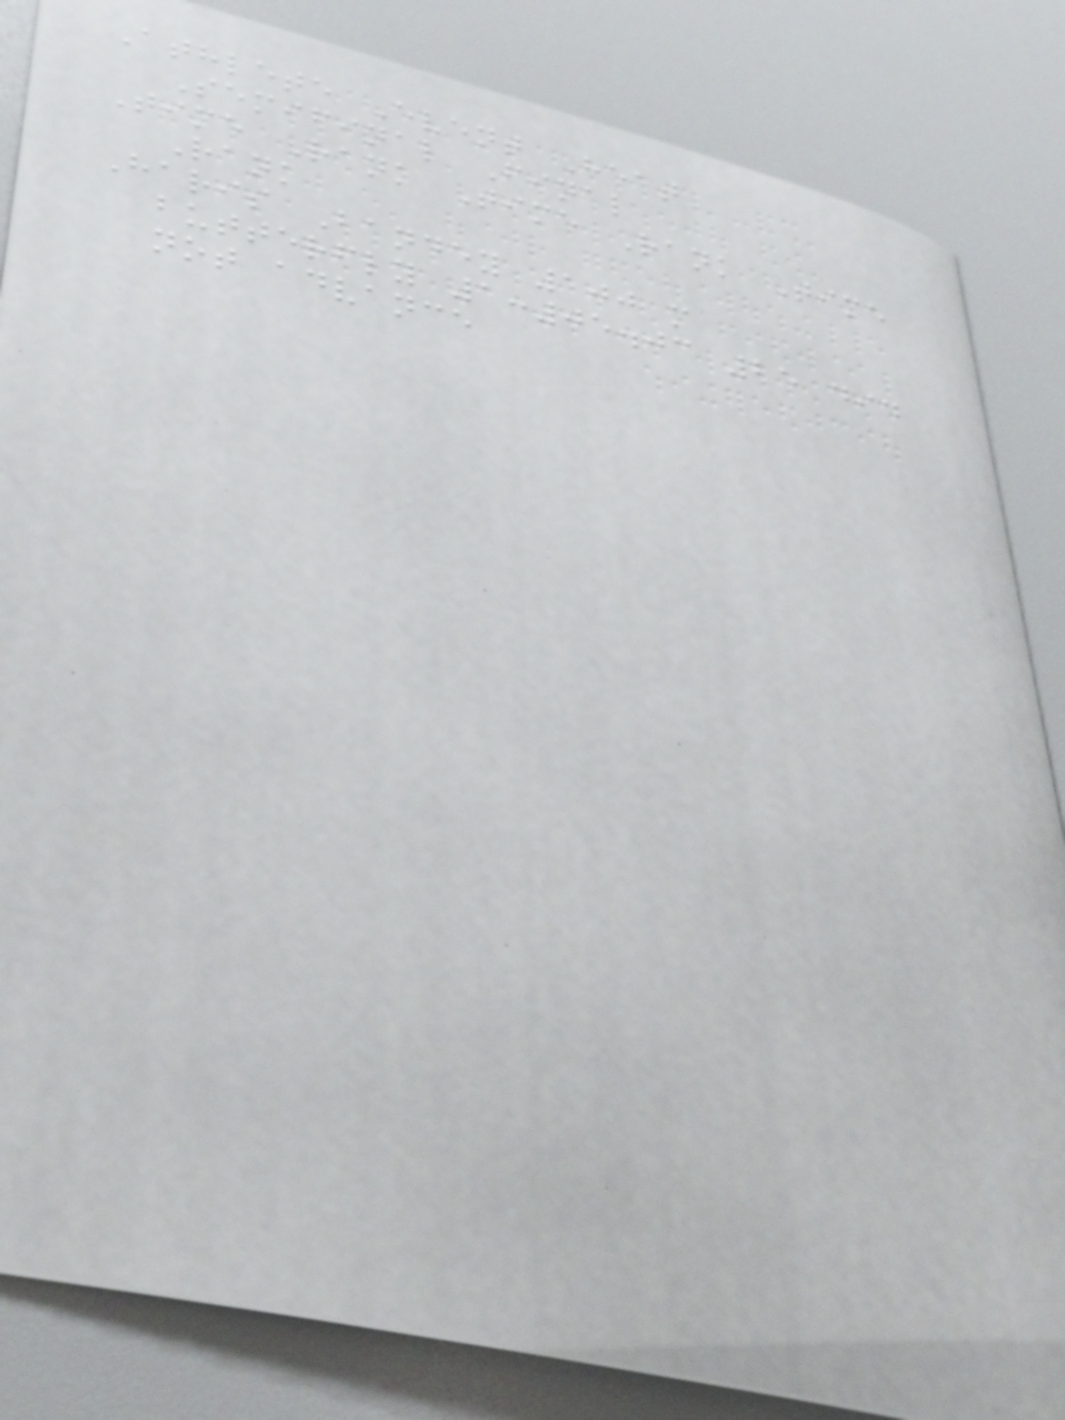Athlete Event Heat
Semifinal Final
Time Rank Time Rank Time
Rank
Haris Bandey 100 m
butterfly 1:05.03 25 did
not advance
